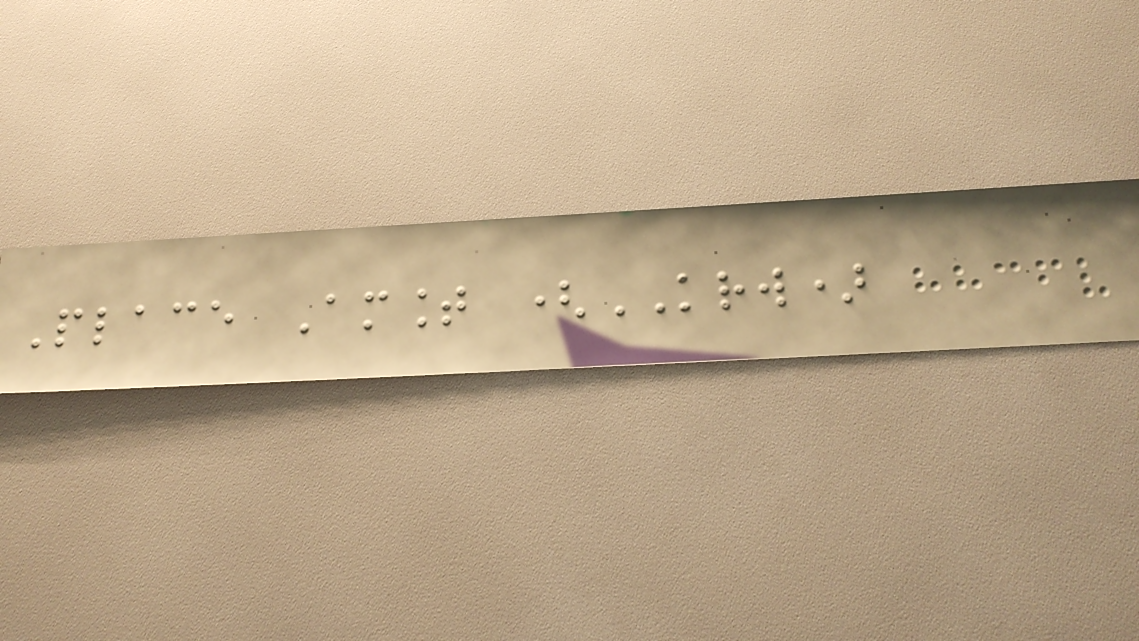Place Amount (KRW)
